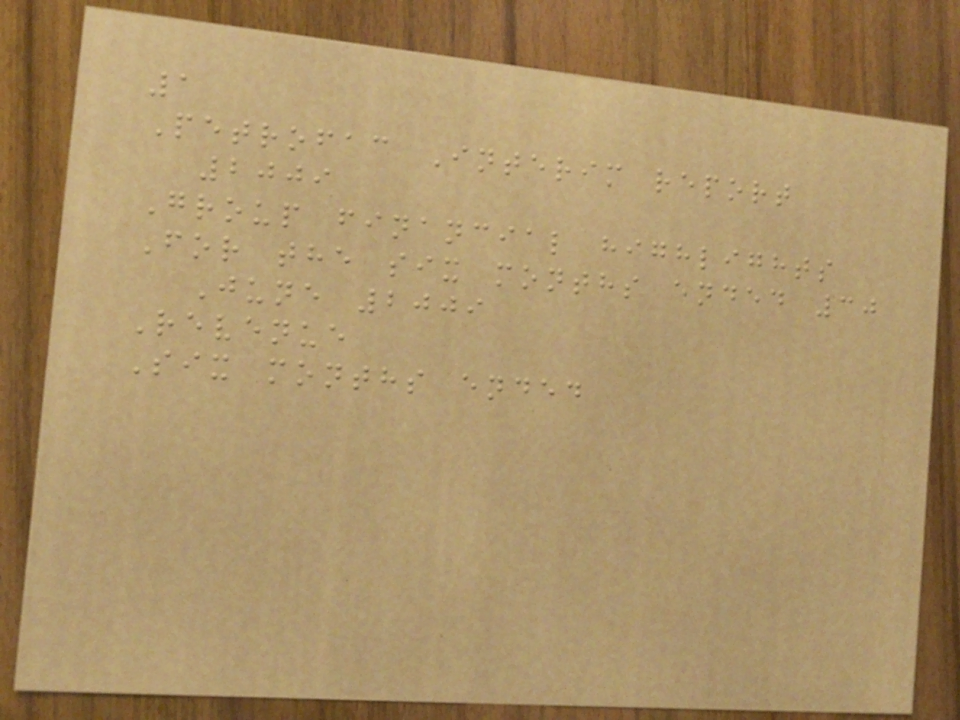1
Petrofac Interim report
2009
Group financial highlights
For the six months ended 30
June 2009
Revenue
Six months ended
